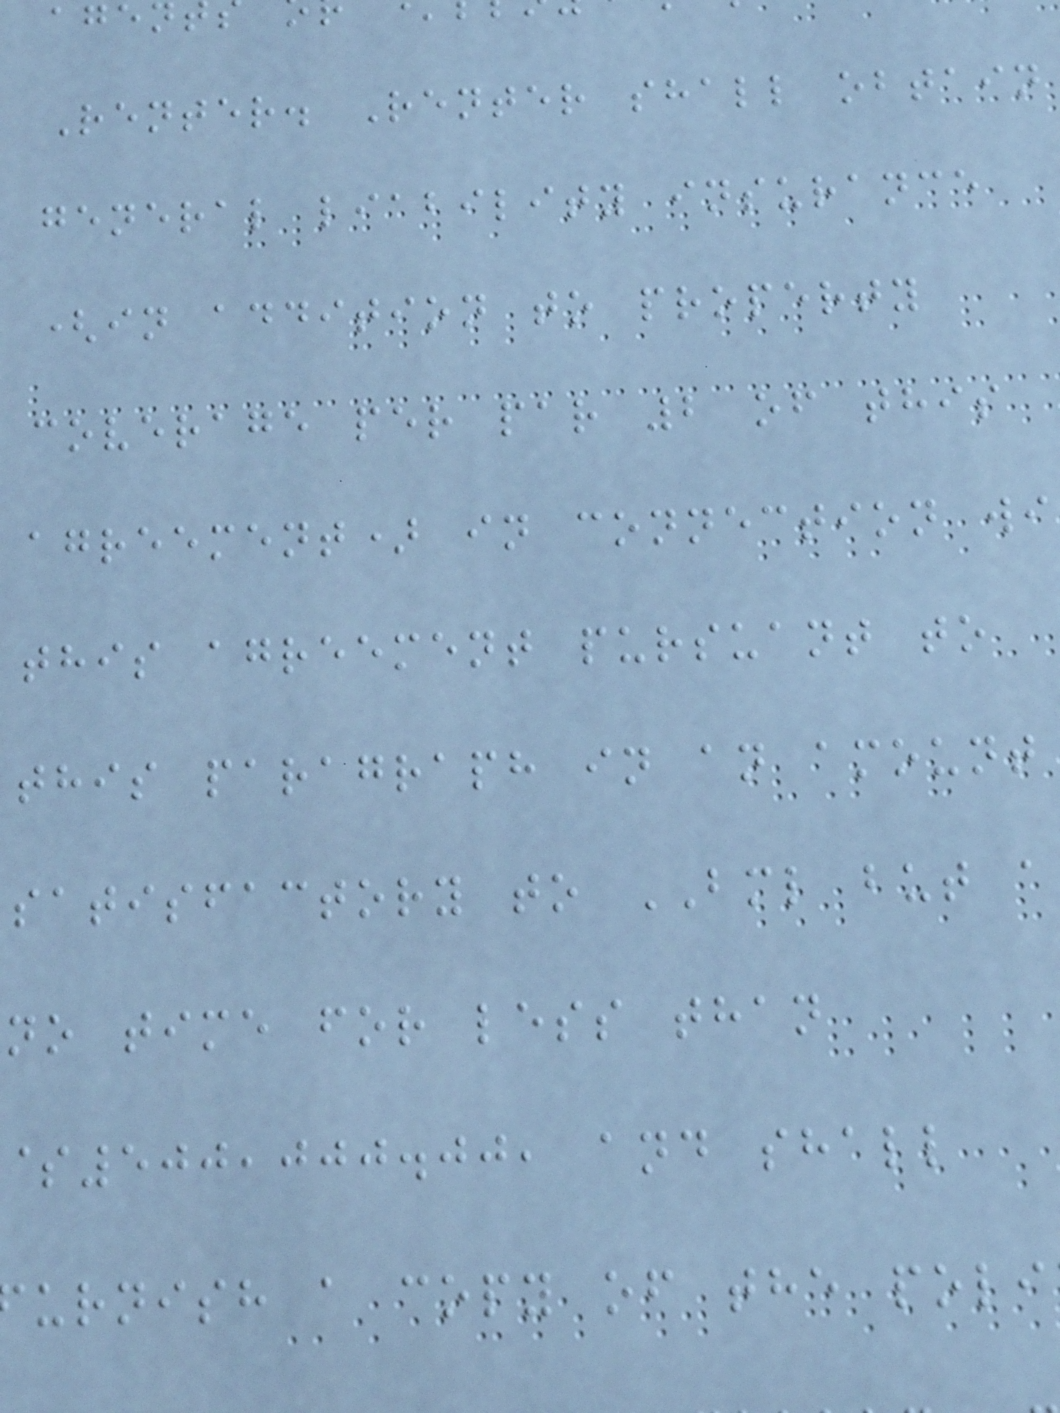Renter. Renter shall obtain
general liability insurance
(in addition to property
coverage per par 2 of this
agreement) in connection wi
this agreement pursuant to
this paragraph in an amount
satisfactory to BML but a
no time for less than
$500,000.00, and shall
urnish a copy of the poli
